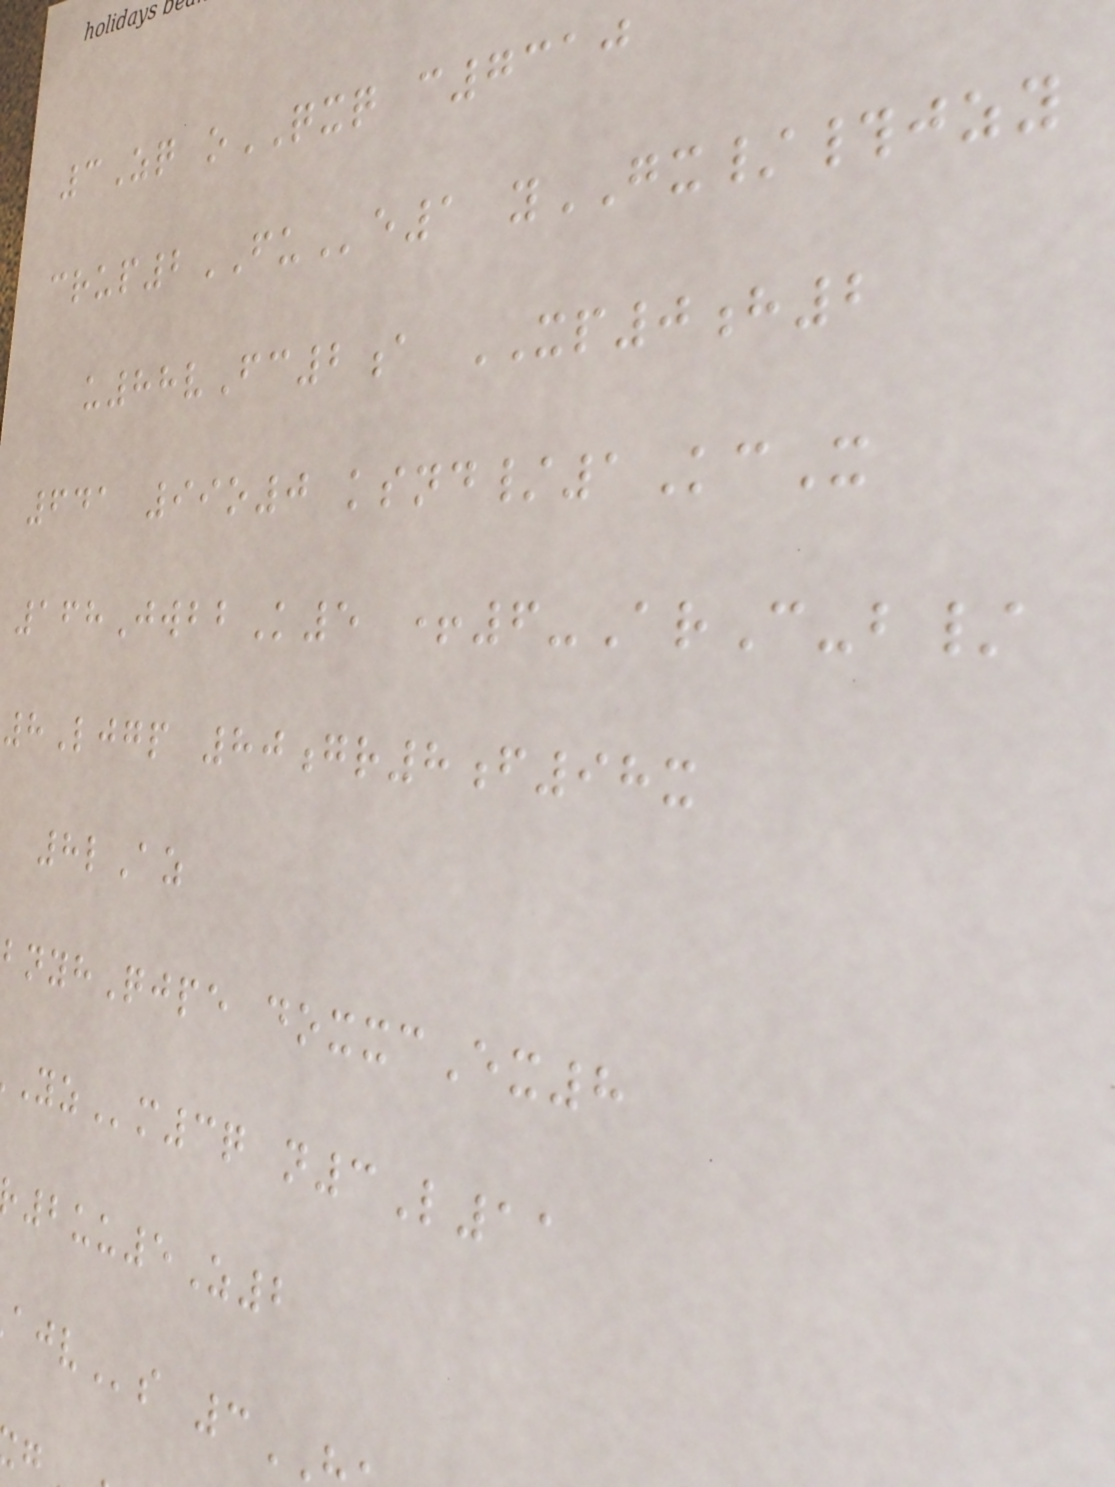3Zq oQXQ c7310
crup2FUe1 yGX/#jzy
u88vFc2a XP0h2
641 99o0 ksnd/1KcX
168JwbbK5 +6-ArC-b/
8Ljgp 80gr8f98x
8lAz
bnyhQjpe doxxcEx8
m3q n3L11
2uu5Z2
